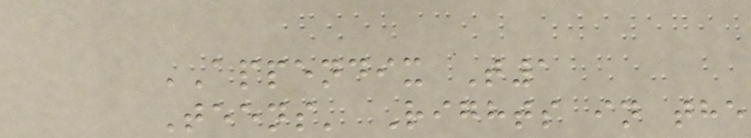APPENDIX T1
Teens' Rights in the
